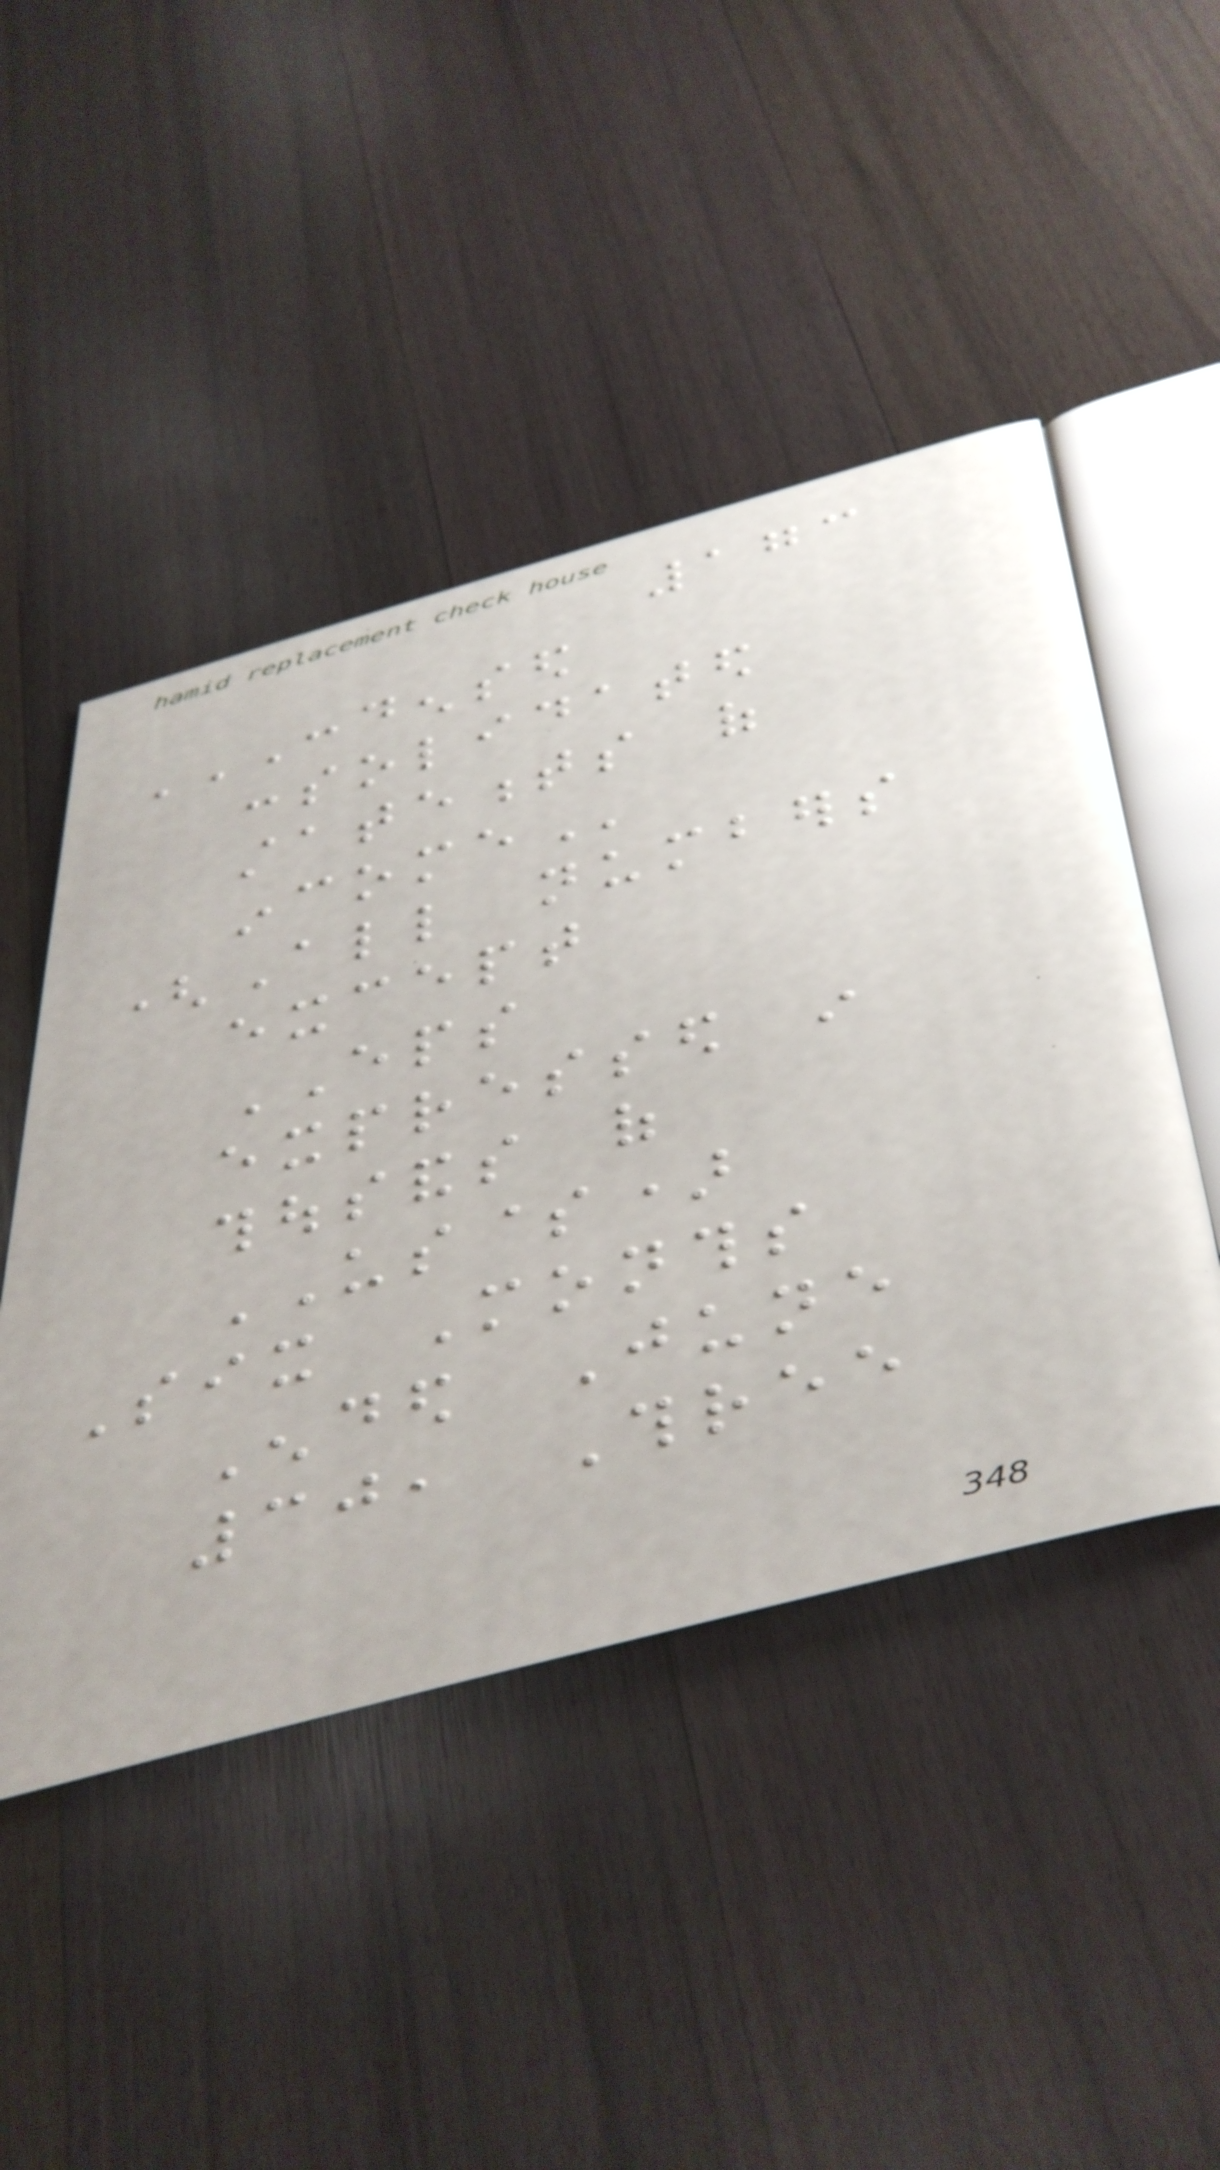173
CONDENSED
CONSOLIDATED
STATEMENTS OF
INCOME
(All numbers
except
EPS
expressed in
thousands of
US$)
Six Months
Ended June
30, Three
